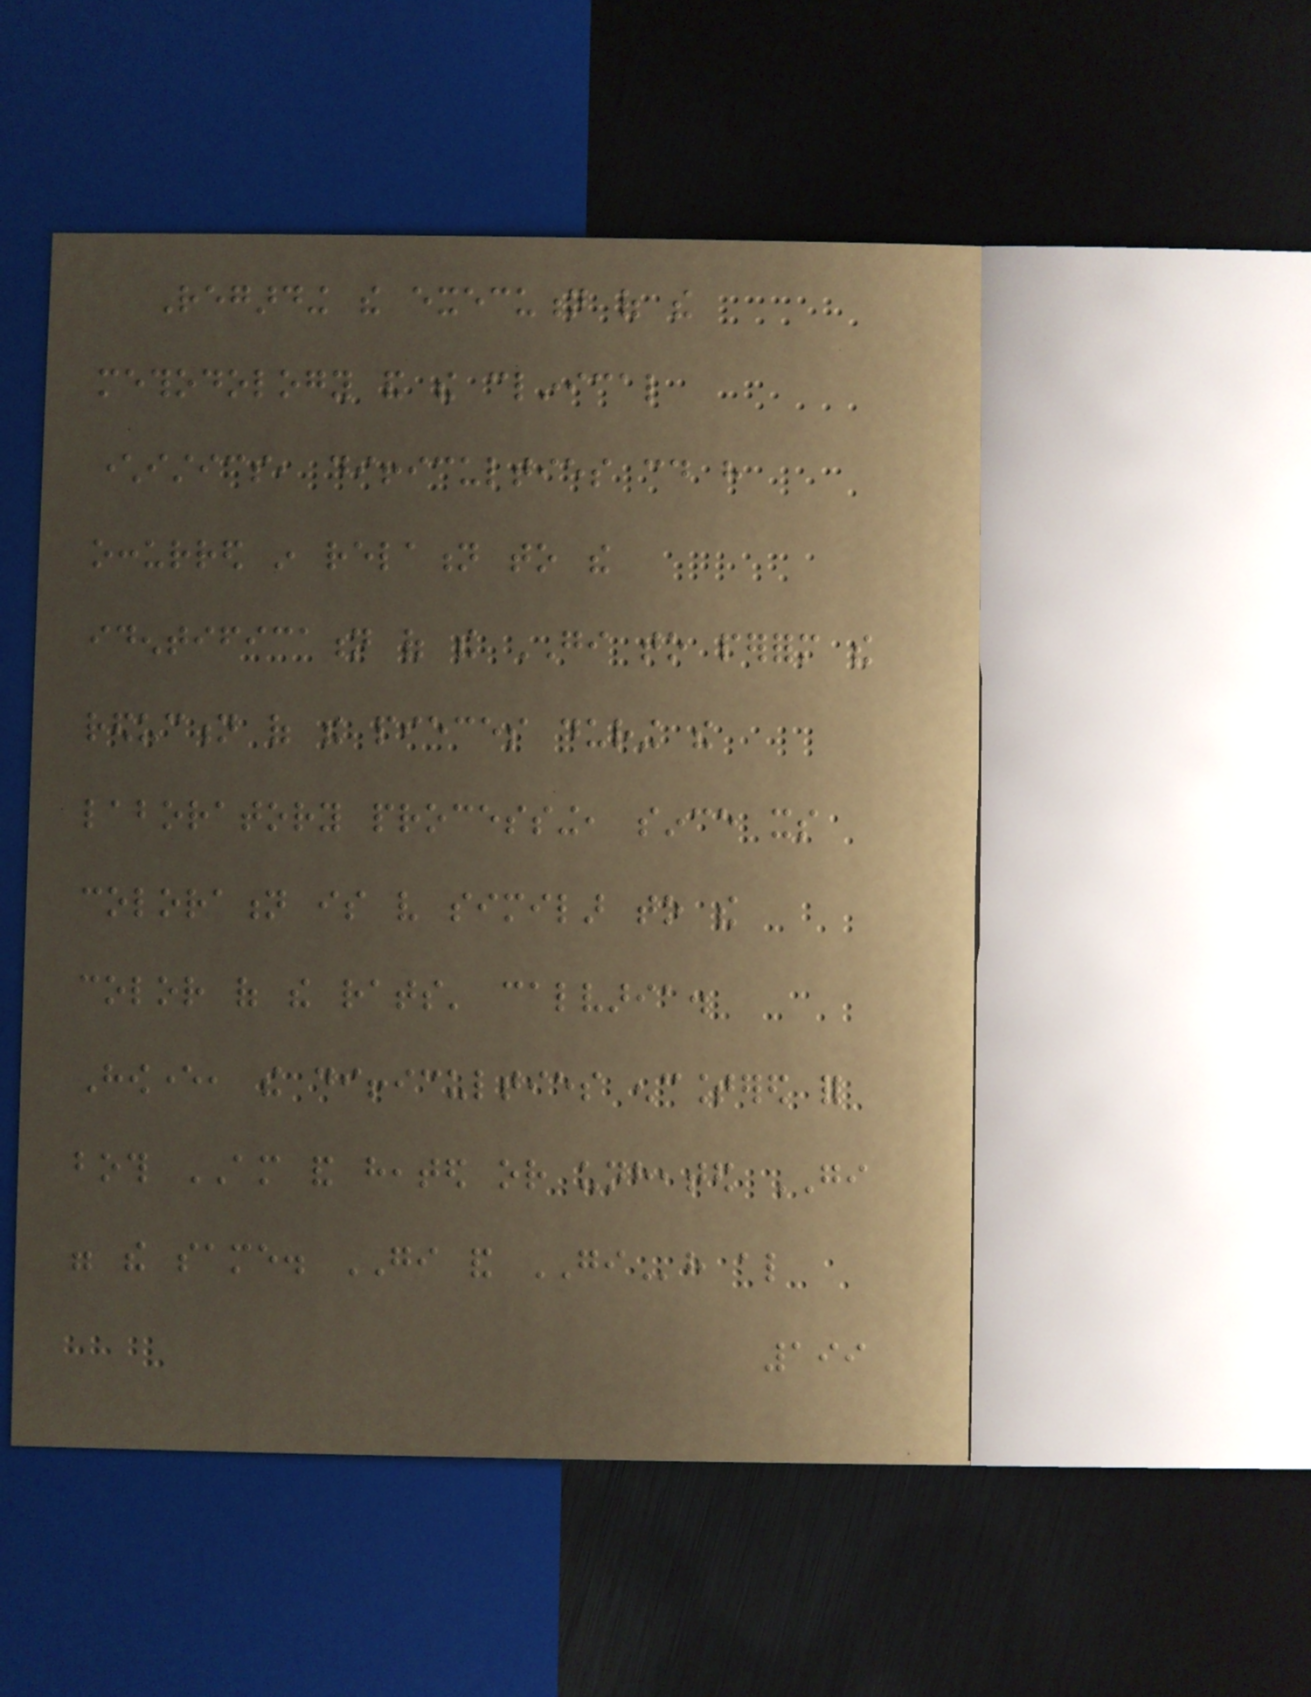Regarding the execution of the
methodology and the clinical
characteristics, difficulties could have
occurred in relation to the
identification of the GI to perform the
reduction of the pieces during the
laboratory processing, since its
coloration is very similar to the
color of the rats' calvaria.
However, the difficulties encountered for
both AM and heated or unheated GI
were the same. GI and GIh also
199
